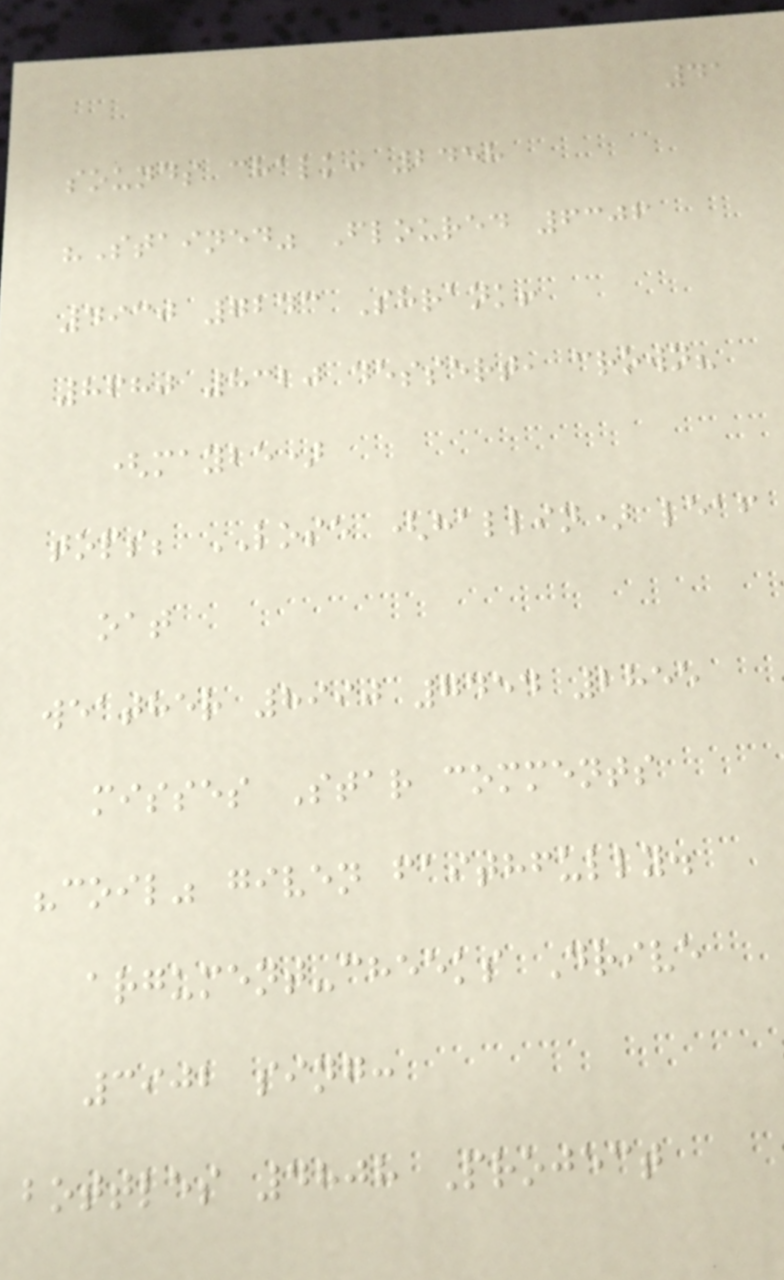41
sounds chalk: 2458
"Stained" Floured 6306
4930 7243 Shrank!
8680 8320 dessert, crown?
(maybe)
tops; LOSE (hallin) leaf
oat
weather 8990 7454 2855
misses Star comments
"coil" given faithfully.
argument-cheeks Drive
3902 sing:
bottles 4808 Project
